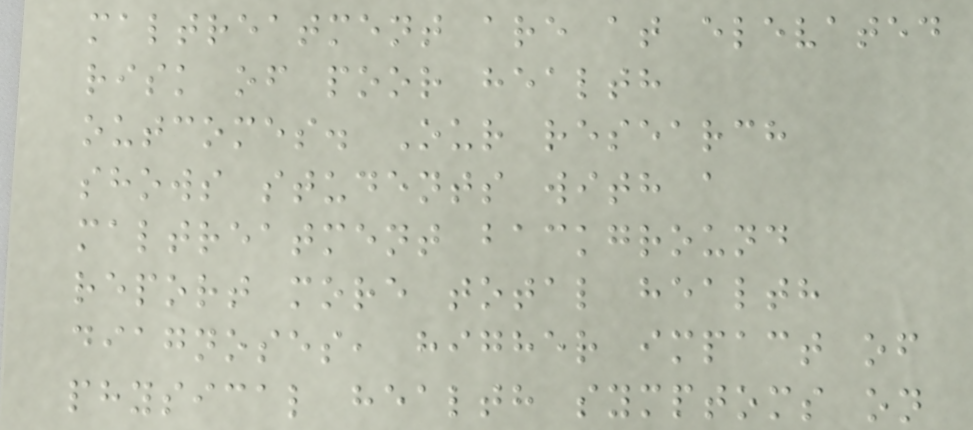maltreatment are at elevated
risk of poor health
outcomes. Our research
shows students with a
maltreatment background
report more total health
diagnoses, higher impact of
physical health symptoms on
